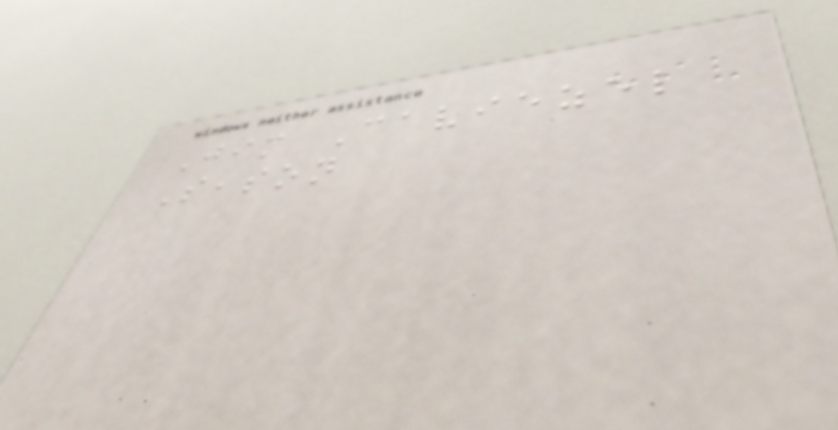Jim Caviezel
Season
